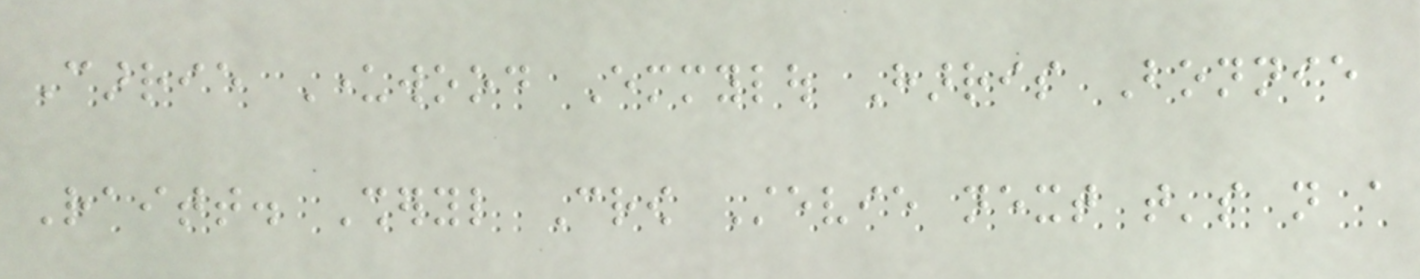Carrie Underwood Emmylou Harris Bonnie
Raitt. Sheryl Crow Stevie next that's not a
